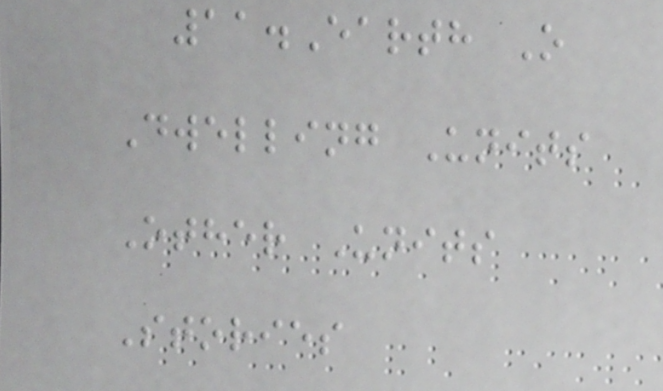11.Earth O
Dwelling Units
Other Units
Stories
